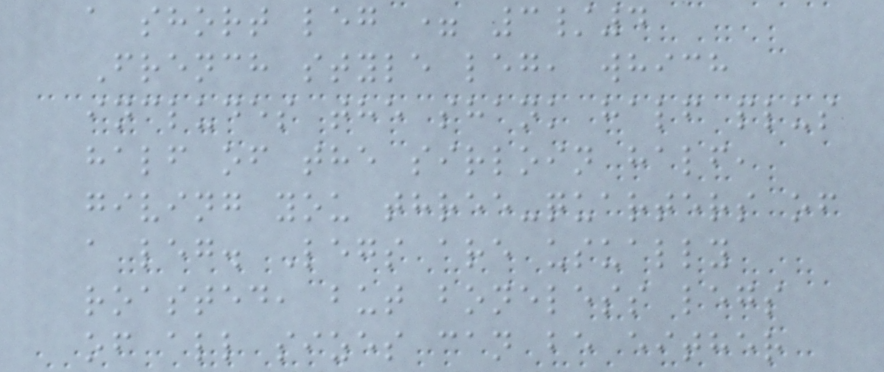a short leg = 3/4
French style leg, which
includes the shank half plus
half of the sirloin half,
giving you three-quarters of
a leg. Legs are usually
roasted, but boneless legs
of all sizes can be either
